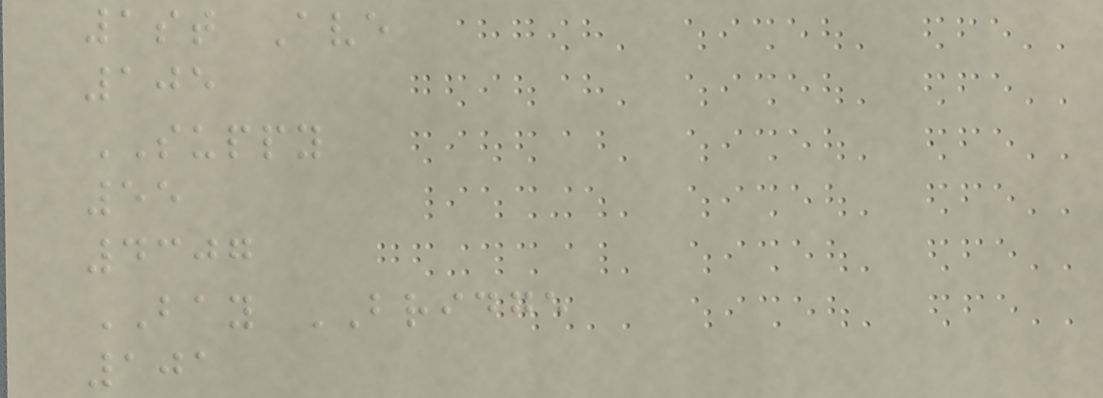1st Ave
105
SUPPY
55
4307
BAY BRIDGE
101
